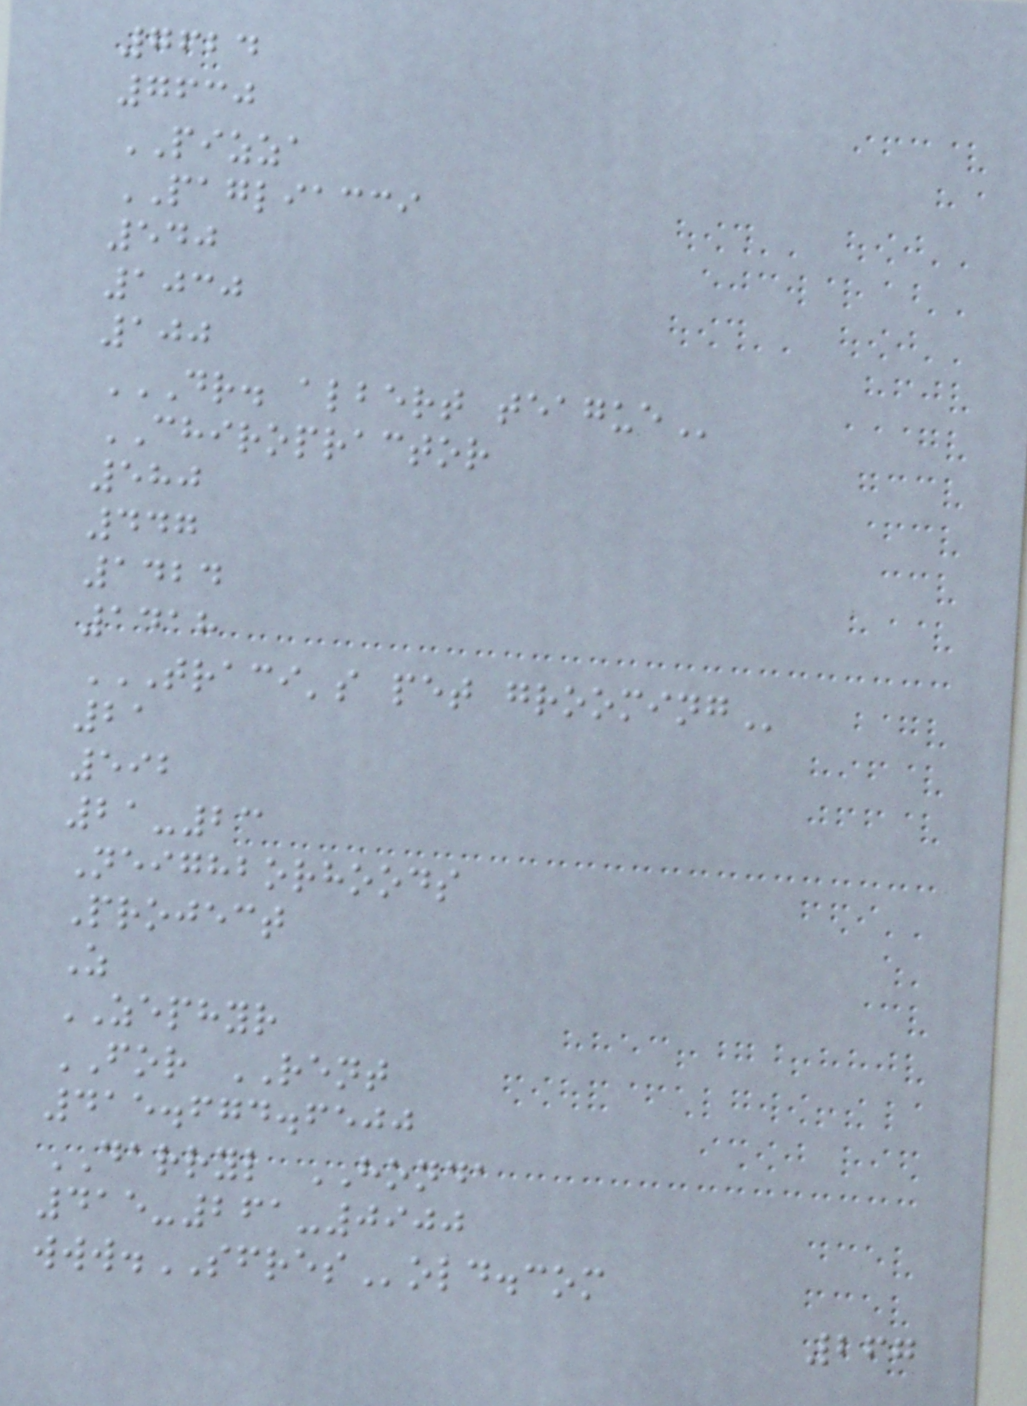7624
7630
PIZZA
PAGLIACCI
540
1030
100
DR. ALBERT TEAGUE
CHIROPRACTOR
580
447
1424
1418
TRACI'S PET GROOMING
21
592
21-23
Neighborhoods
Project
Z
ZEPHYR
FOR RENT
415.674.6500
DARRYL HONDA
415-261-0900
www.SFRESold.com
267
